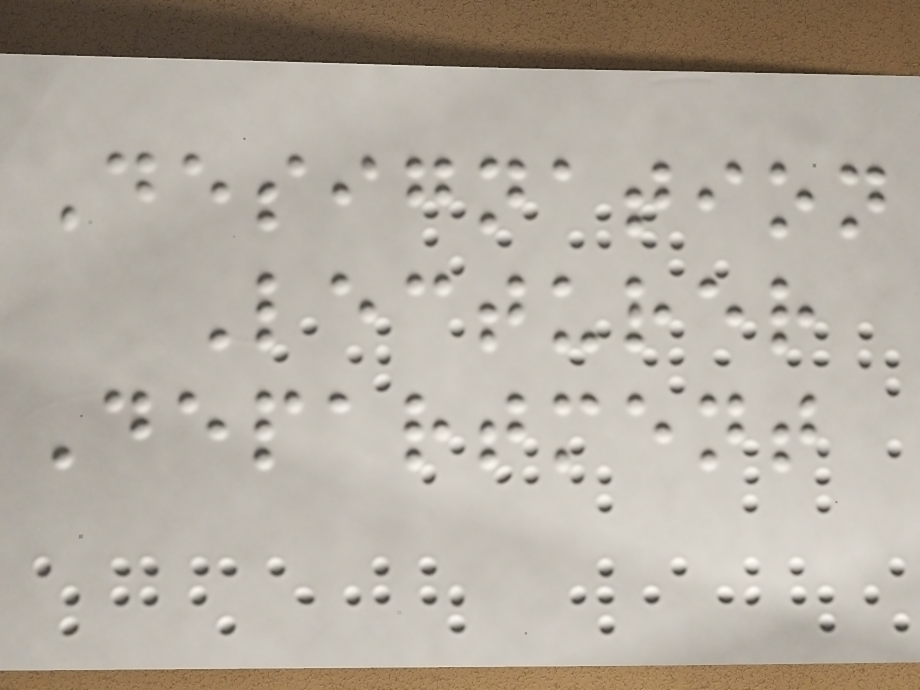Designation
Lecturer
Department
